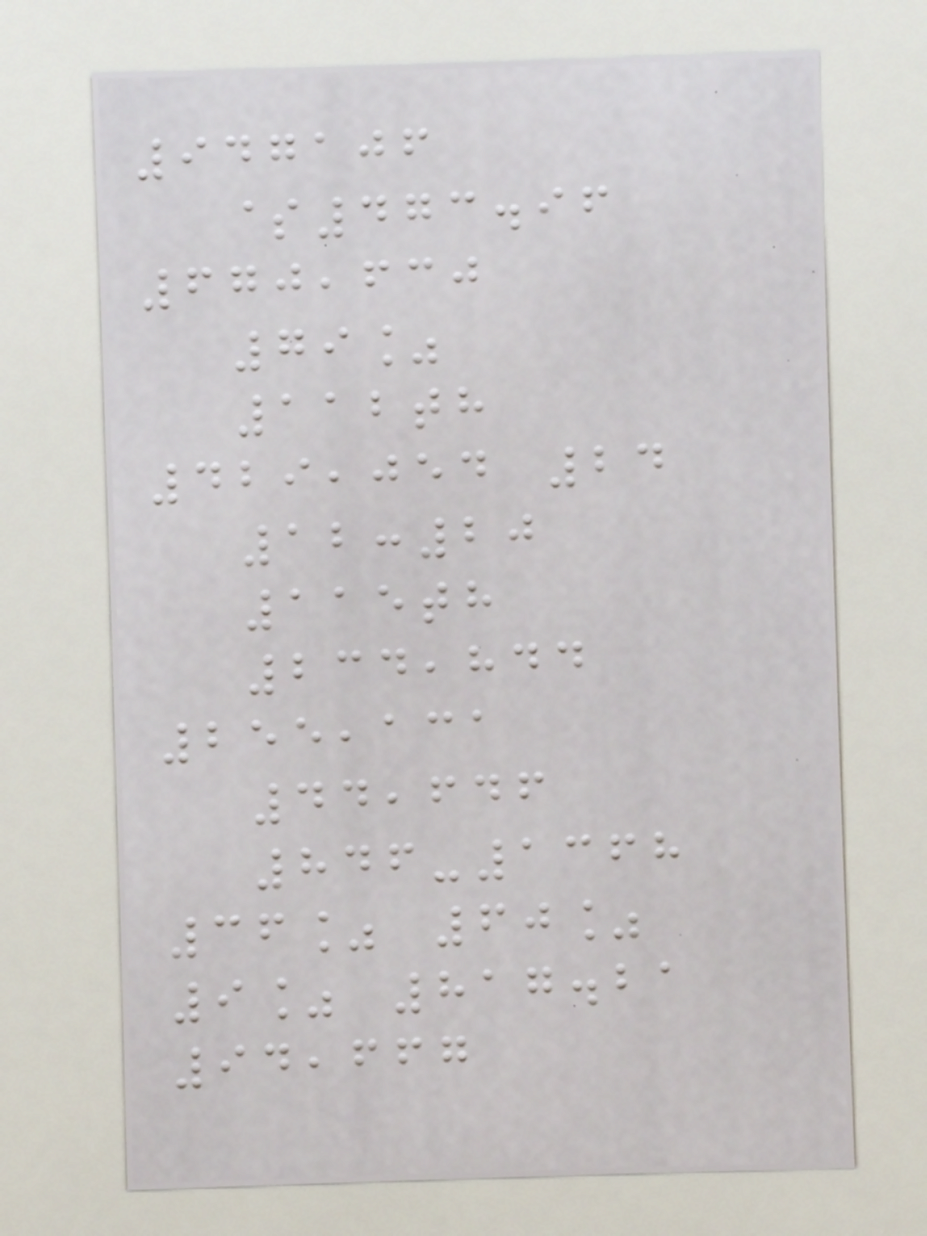947106
$473.96
670,630
79%
112th
429,054 24
12:20
115th
234,844
255,131
44,646
846-1368
36% 60%
9% 817.21
94,667
